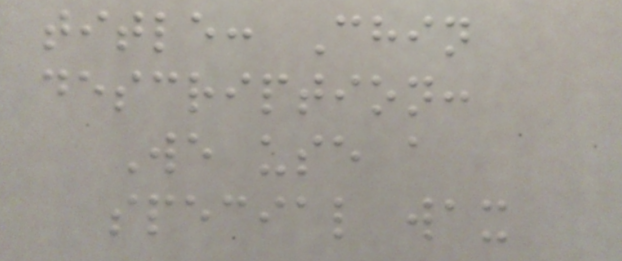title: Chin
description:
We use a
special wax
